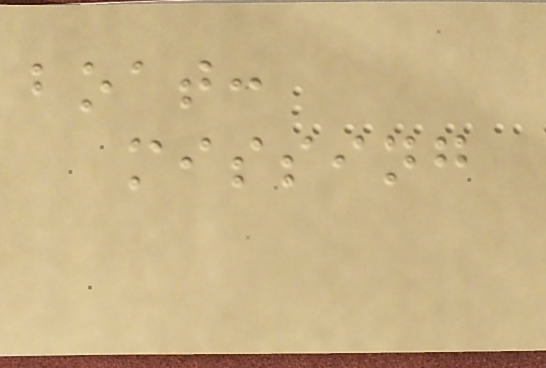boat:
missing
